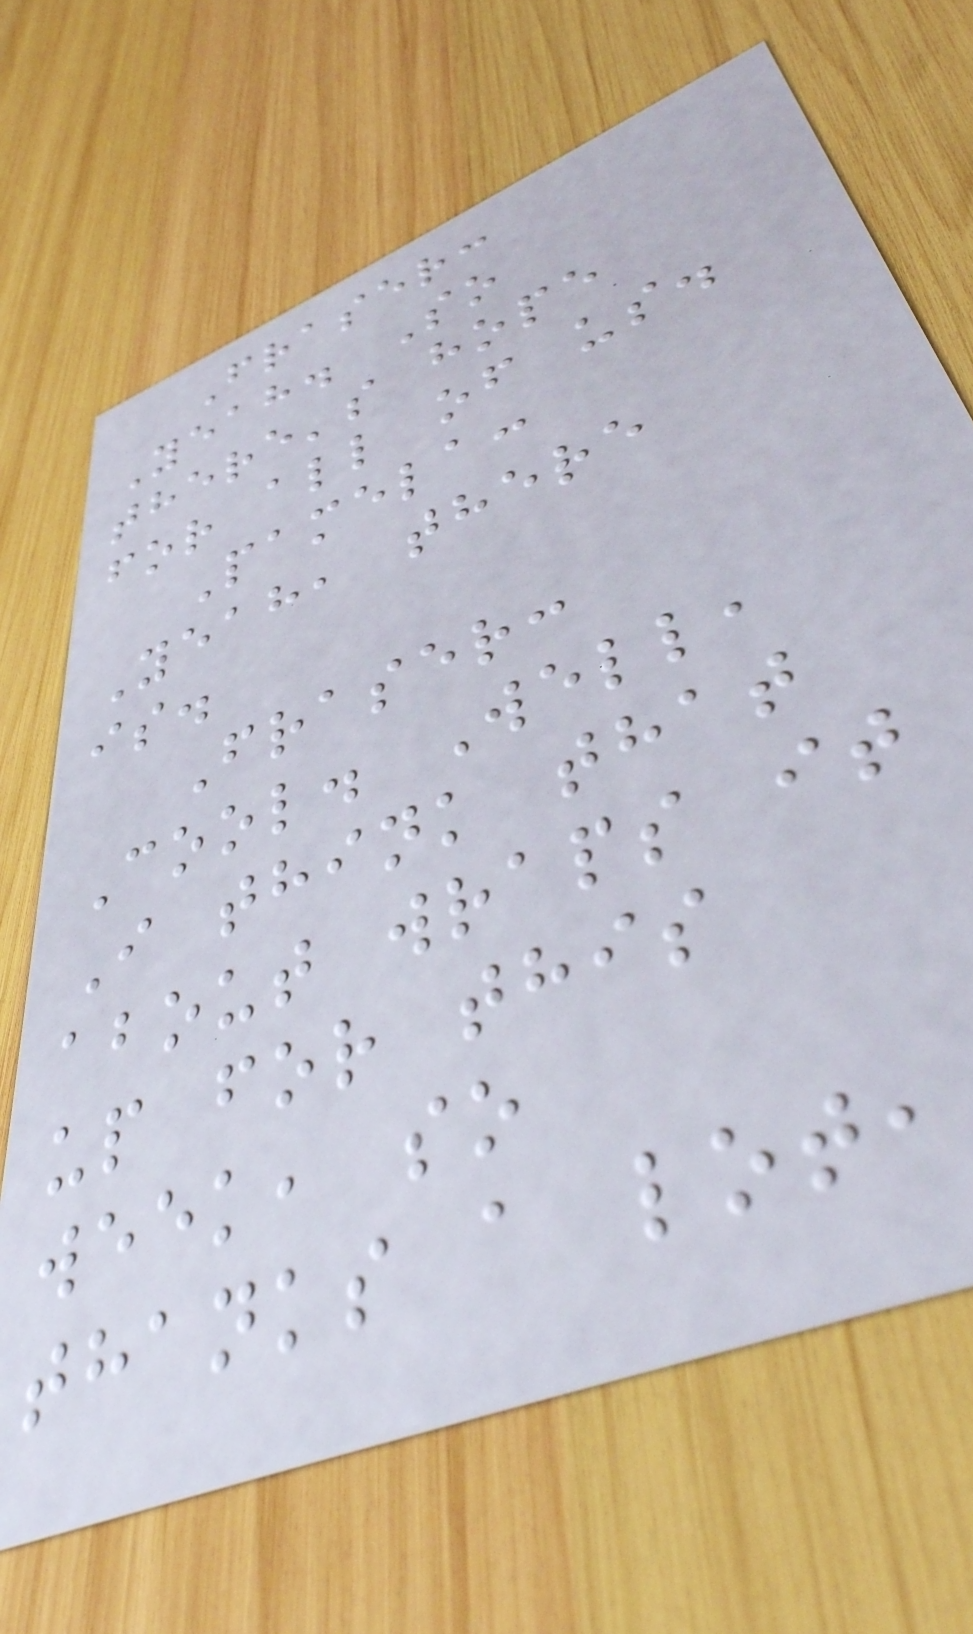Fraser:
Yeah. So
there's hope
for all of us.
Pamela:
Yeah, there
is.
Fraser:
Cool. Well,
I think that
about wraps it
up for this
week, so
thanks a lot,
